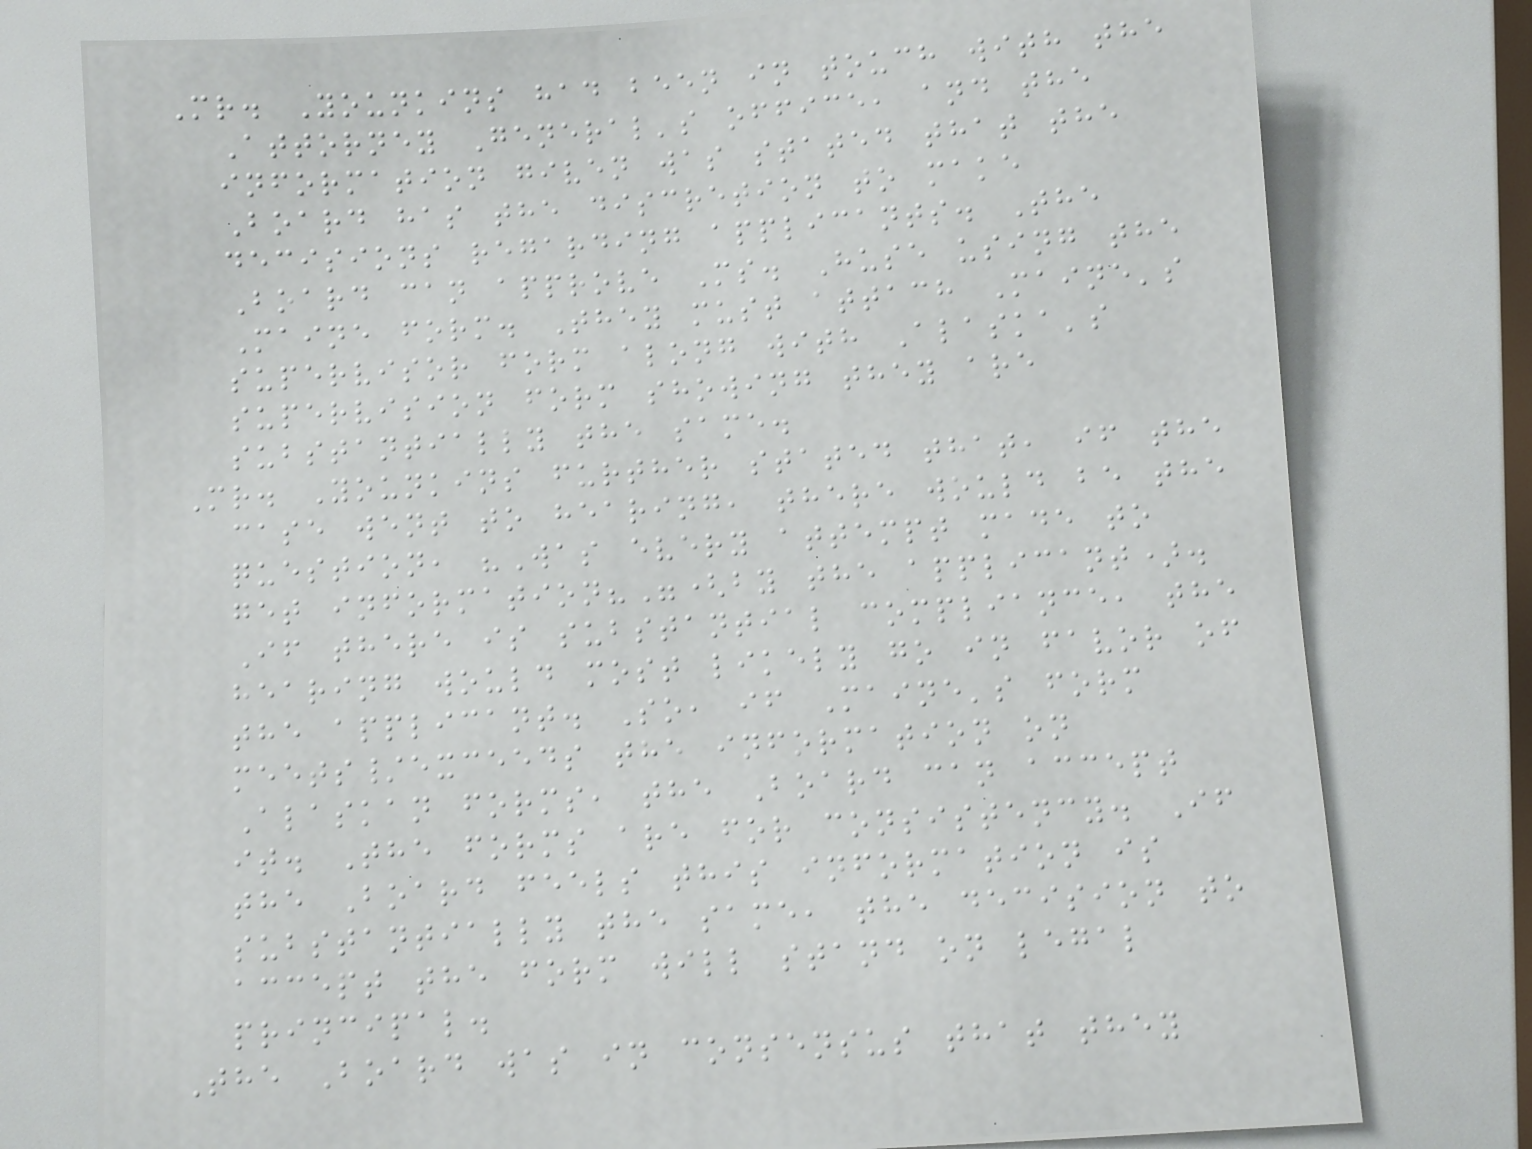Mr. Younkins had been in touch with the
Attorney General's office, and the
information given was stated that the
Board has the discretion to make
decisions regarding applicants. The
Board can approve Ms. Huse using the
Maine form. They must attach Maine's
supervisor form along with Alaska's
supervision form showing they are
substantially the same.
Mr. Younkins further stated that, if the
case went to hearing, there would be the
question, "Was every attempt made to
get information?"(by the applicant).
If there is substantial compliance, the
hearing would most likely go in favor of
the applicant. So, if Maine's form
meets/exceeds the information on
Alaskan forms, the Board can accept
it. The forms are for consistency. If
the Board feels this information is
substantially the same, the decision to
accept the form will stand on legal
principal.
The Board was in consensus that they
